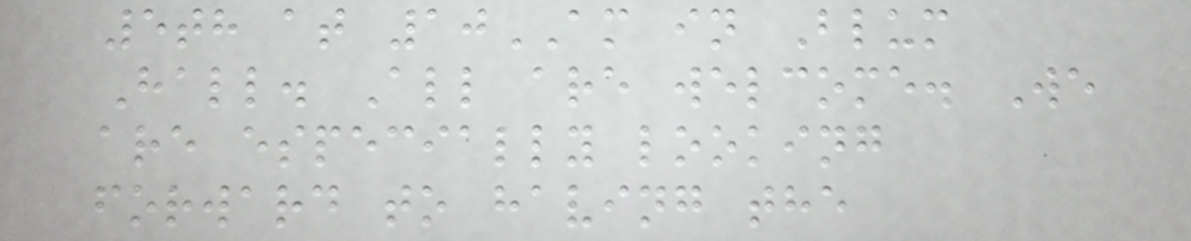5th at 10AM in Blum
Hall. All are welcome. We
are especially looking
forward to having the
